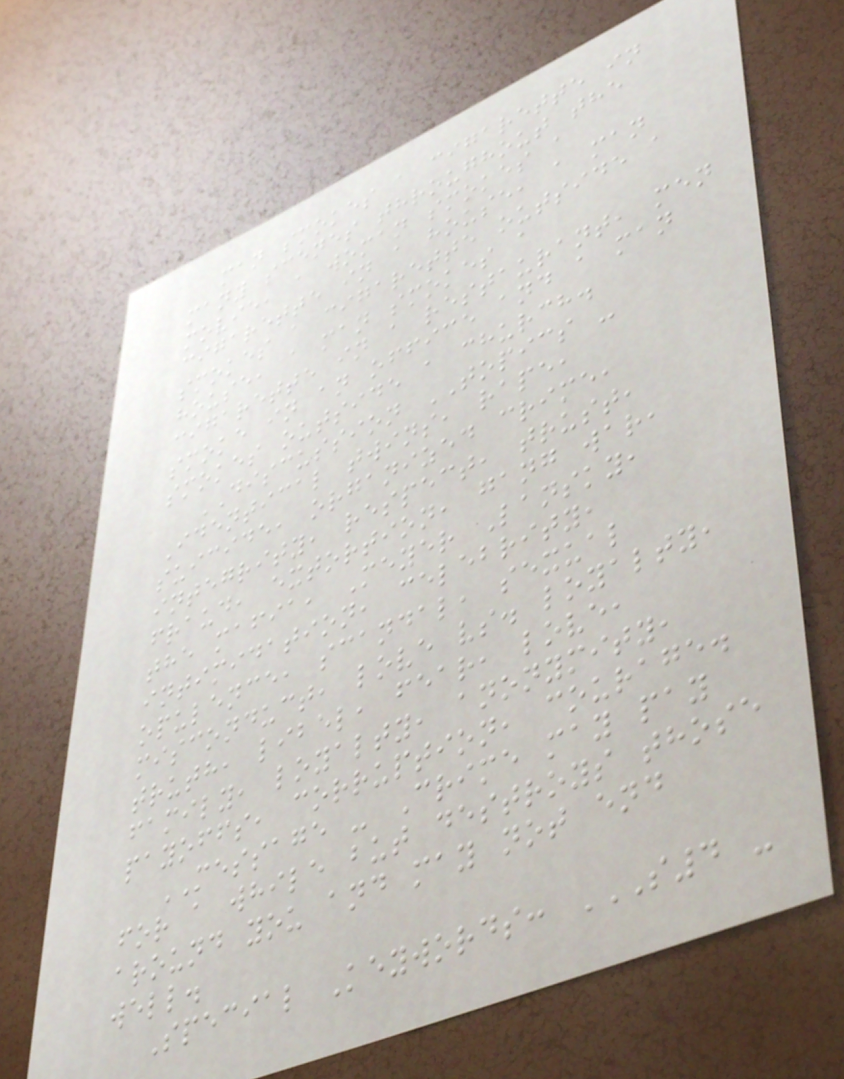man smokes a cigarette in
many scenes throughout the
movie, a woman smokes a
cigarette in a house, a man
smokes a cigarette outside a
house, a man smokes a
cigarette in a restaurant, men
smoke in an office and a man
smokes outside a church.
DISCUSSION TOPICS -
Identical twins, rape,
suicide, organized crime,
integrity, respect, trust,
fraud, extortion, gang war,
the mafia, Meyer Lansky,
intimidation, celebrity,
opulence, scandal, sexual
misconduct, love vs. loyalty,
truth, libel, fear, love,
family, loyalty, anonymity,
payoffs, corruption, courage.
MESSAGE - Crime may pay
for a while but destroys those
around you and may not end
well.
Special Keywords: S4 -
